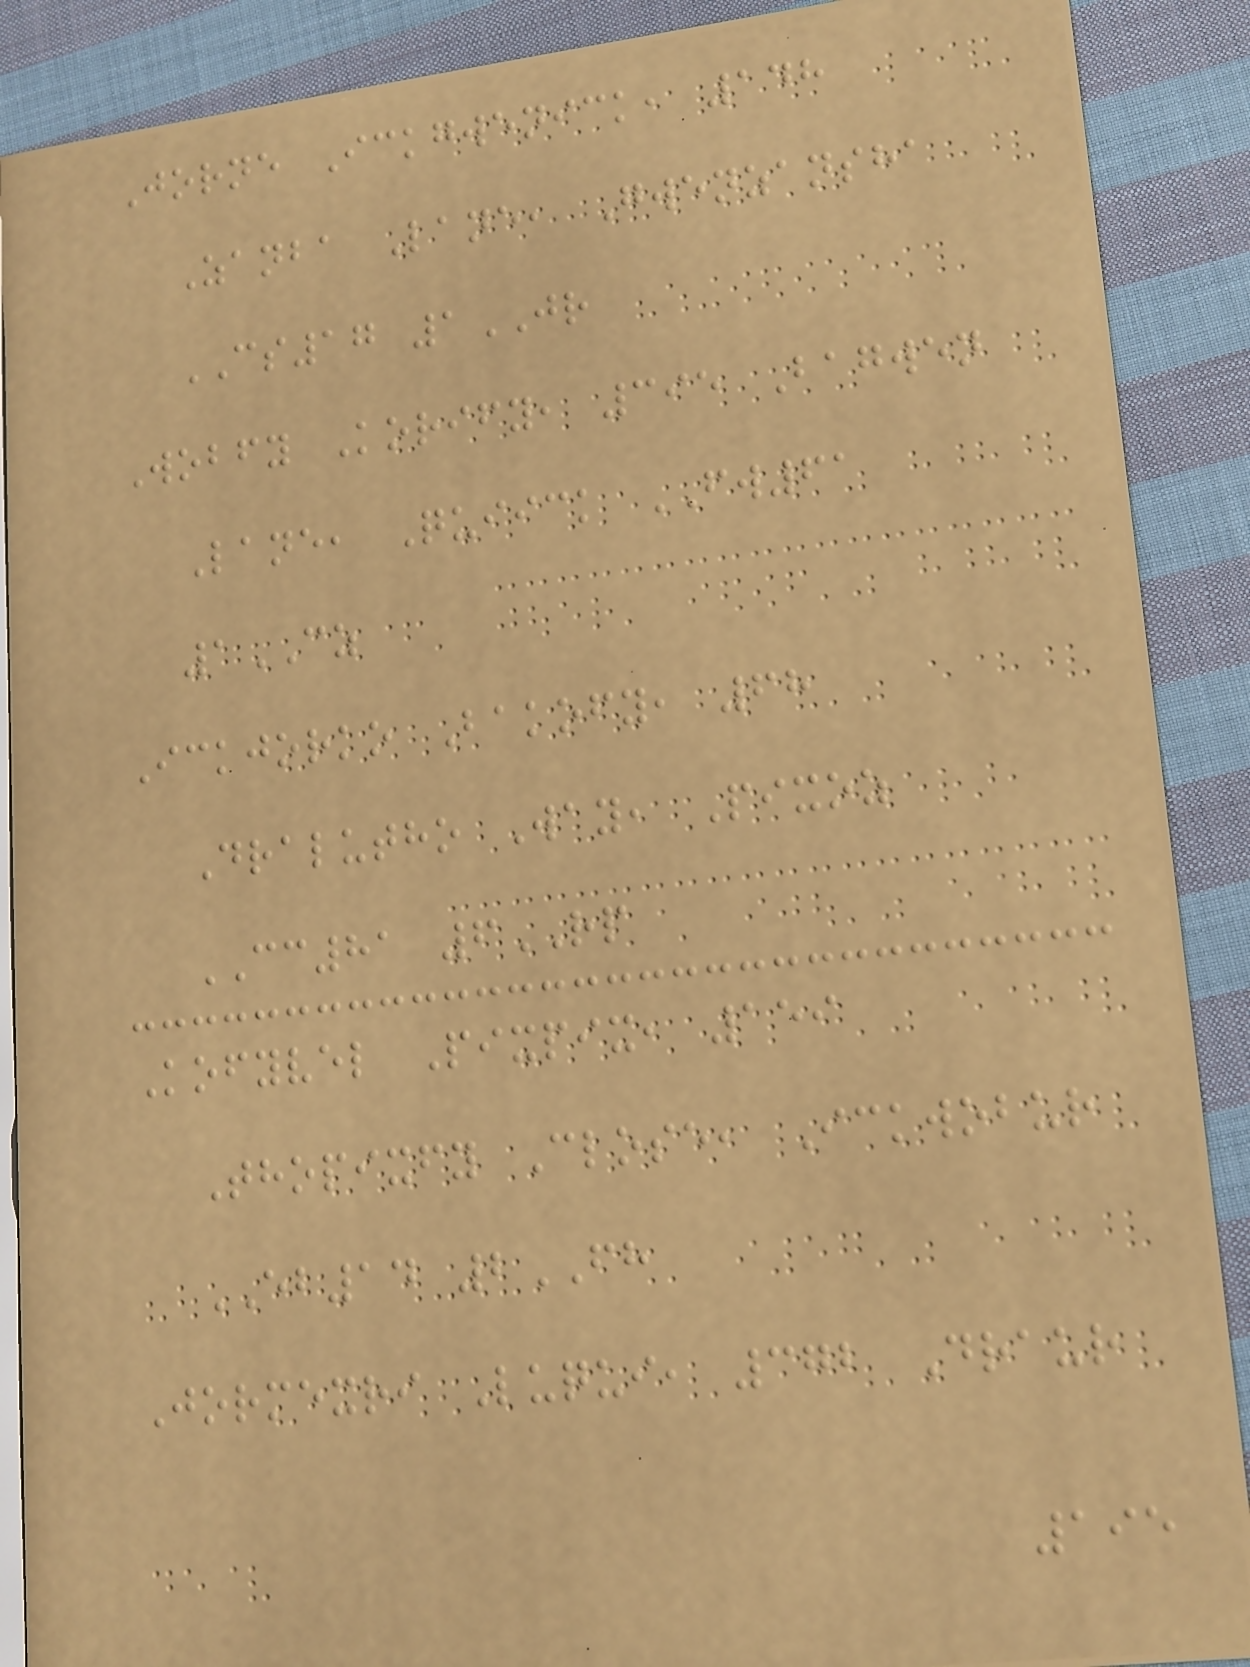Jorne Ickgwenick, 148
Zanba Lane, Gwenzansha
CS17 1JR
Wobfy Korify, 395 Bagwen
Lane, Quiick FW61
1CZ
Ickjorko Bakofy, 68
Dralutho Way, Pixoz
CC81 6RP
Kofyvel Pixpix, 159
Thopixfy Close, Ickwobur
EB14 2FH
Jormexri Luqui, 372 Draur
195
